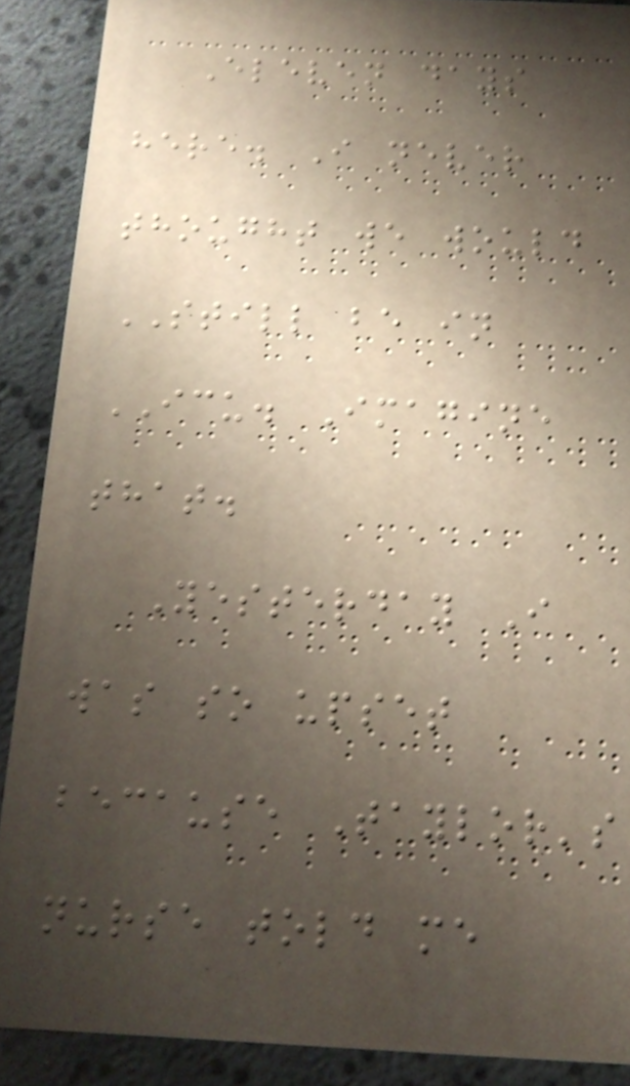Eleven days
here. I never
thought we would
STILL be in
ICU. Imagine
that.
Yesterday I
was so upset
because Taylor's
nurse told me
